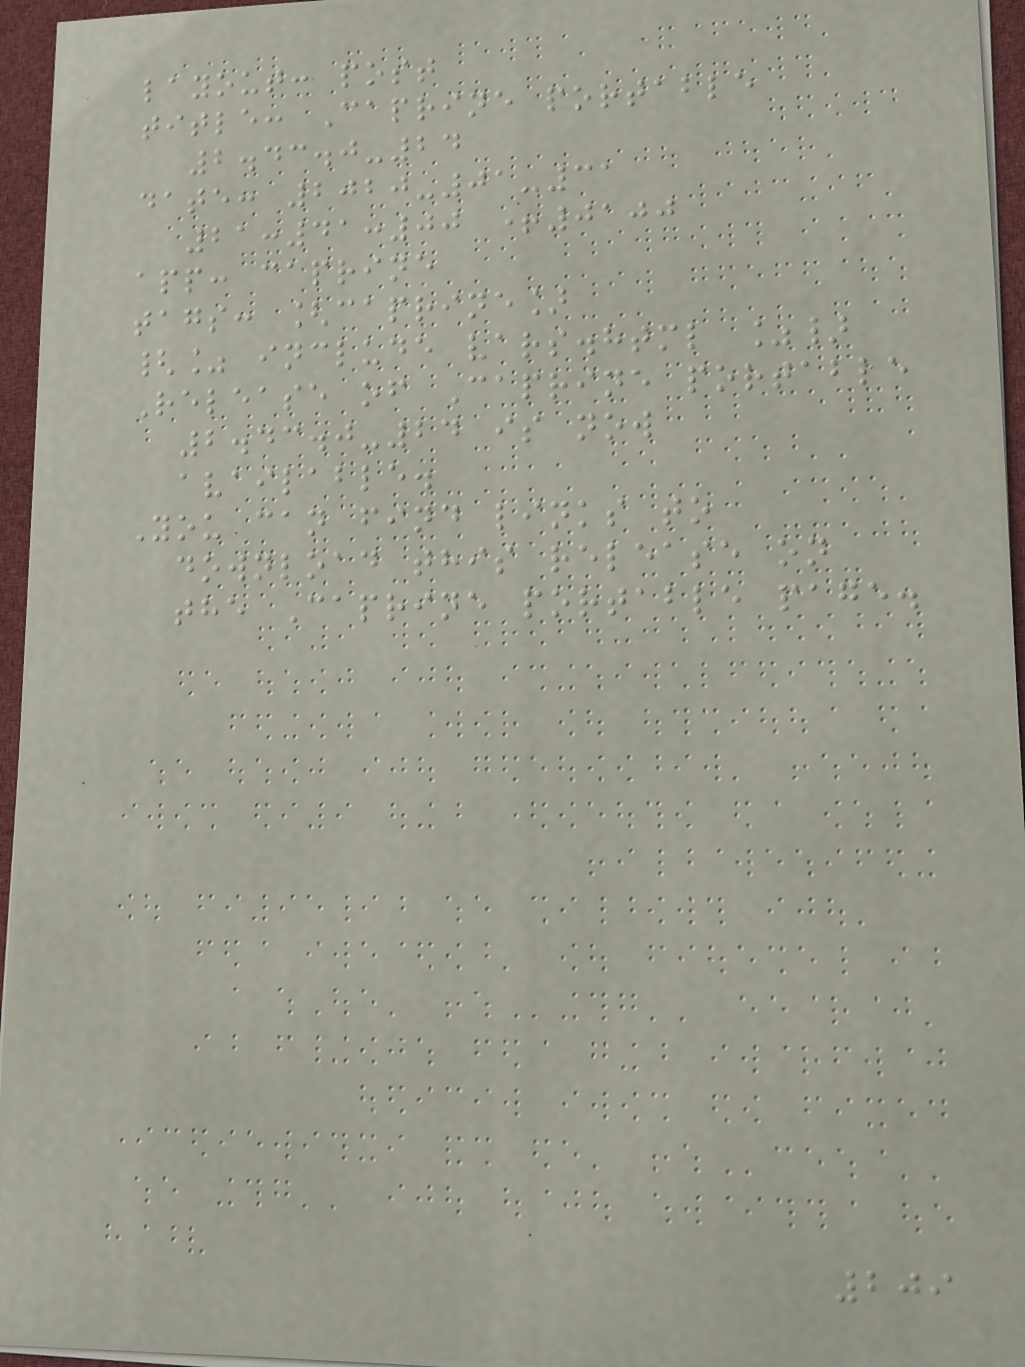layout: post
title: Caprine portable
2.43.0-24
date: 2020-01-31
21:41:00 +0100
app: caprine
tags: [caprine]
{% include vars.html %}
Release of Caprine portable
2.43.0-24 is now
available.
You can find links to
download this release on
the Caprine portable page.
209
